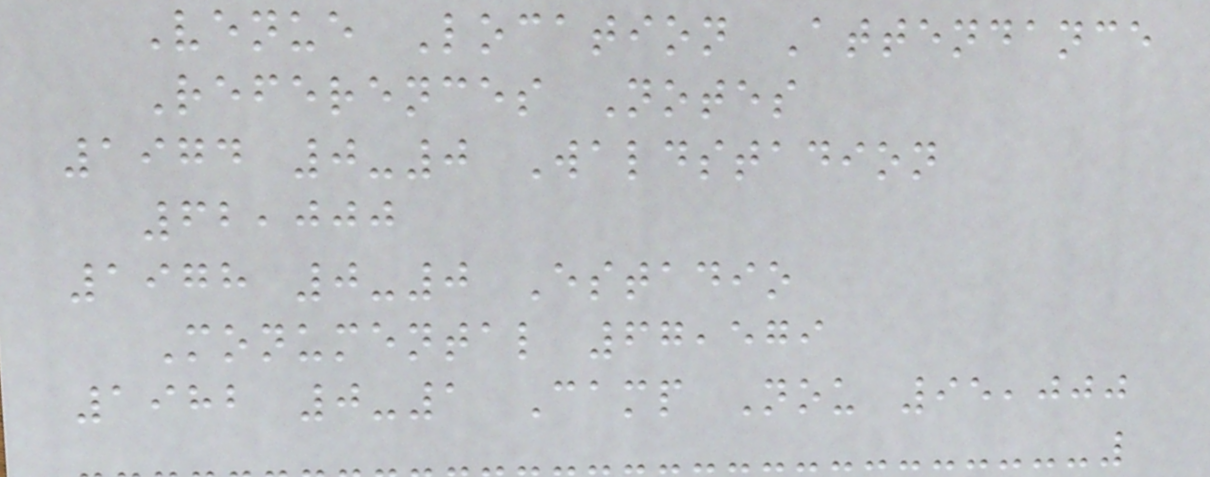Venue Location Attendance
References Notes
1974 0-0 Waldstadion
62,000
1978 0-0 Estadio
Monumental 67,579
1982 0-1 Camp Nou 95,000
